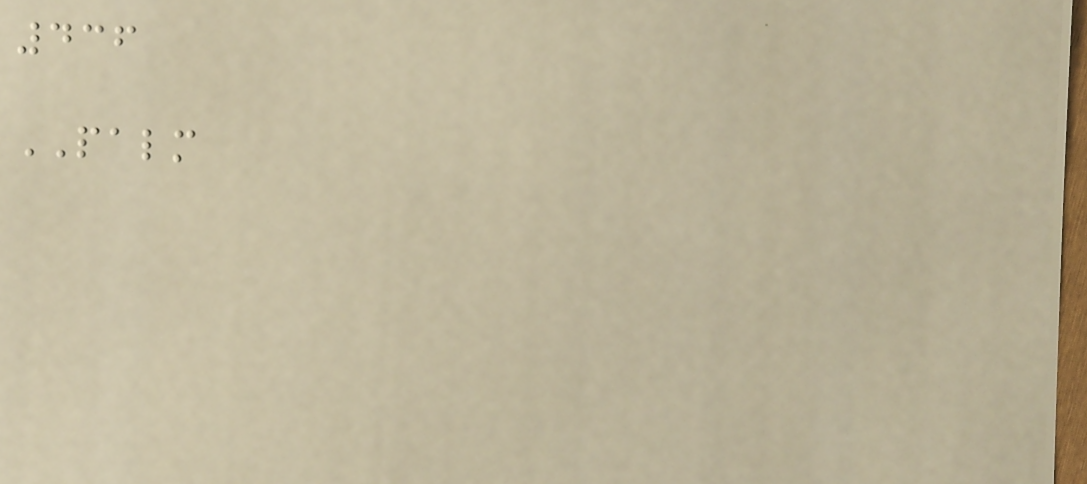436
PALM
